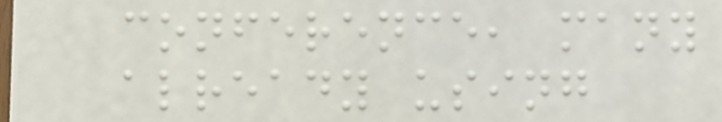conference, many
already using
